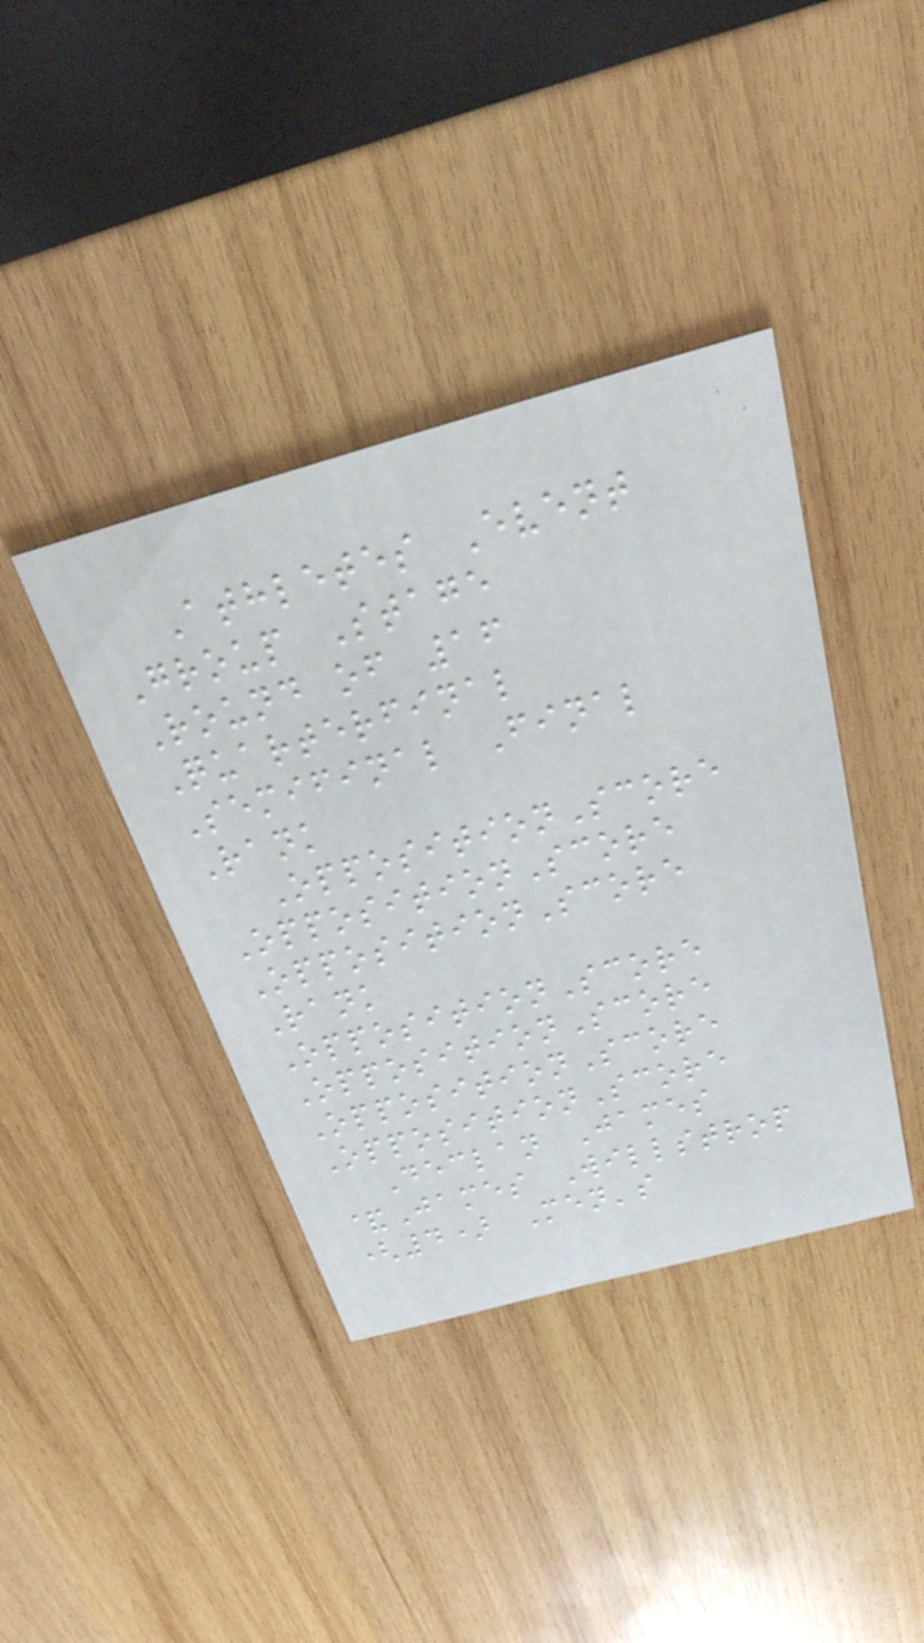Athletes Event
Group Stage
Round of 16
Quarterfinal
Semifinal Final
Rank
OppositionScore
OppositionScore
OppositionScore
Rank
OppositionScore
OppositionScore
OppositionScore
OppositionScore
Declan James
&James Willstrop
(4) Men's
